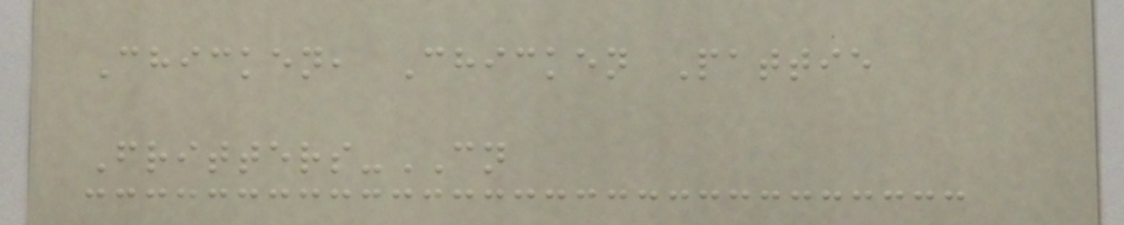Chicken, Chicken Pattie
Fritters-CN
